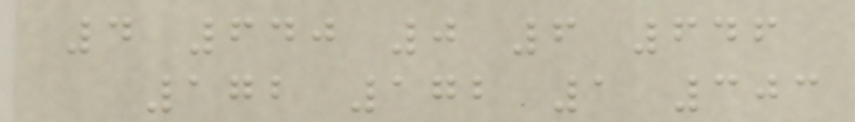4 640 0 6 646
172 172 1 303
